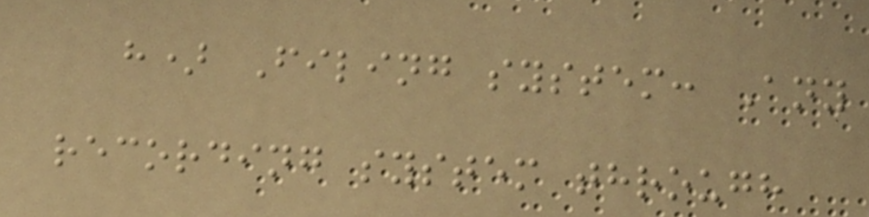h) Filing system: Any
recording system through
